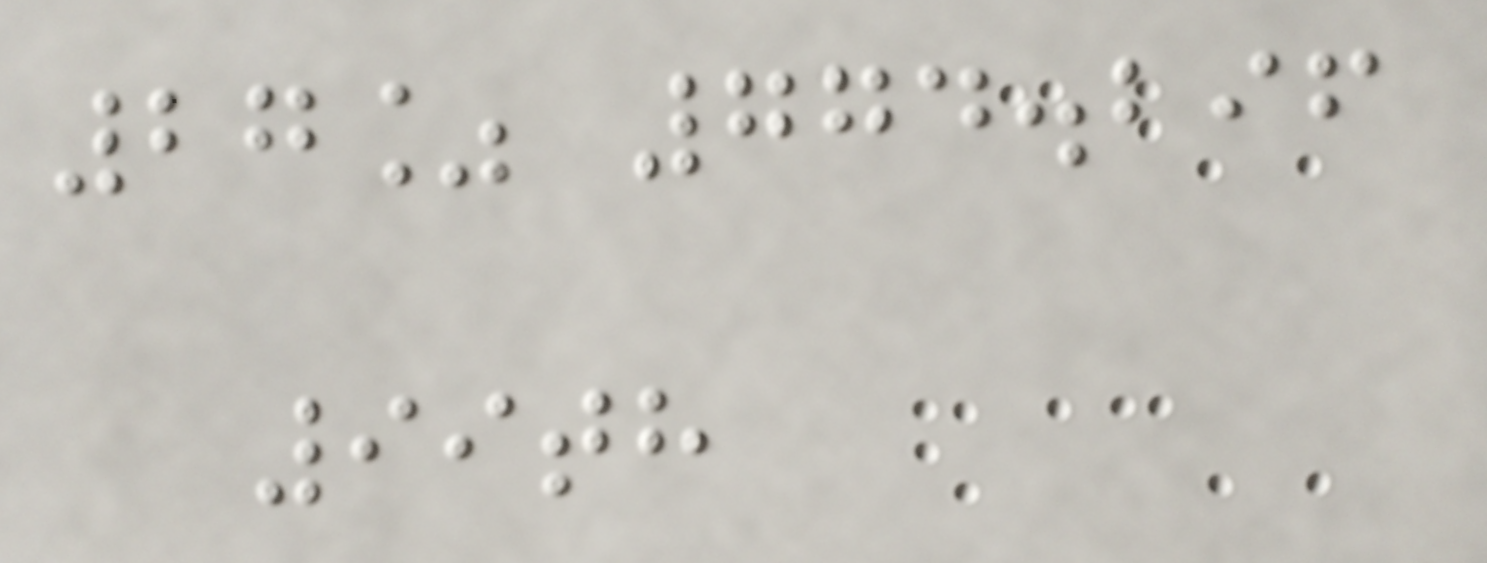27% 774.296
99th
